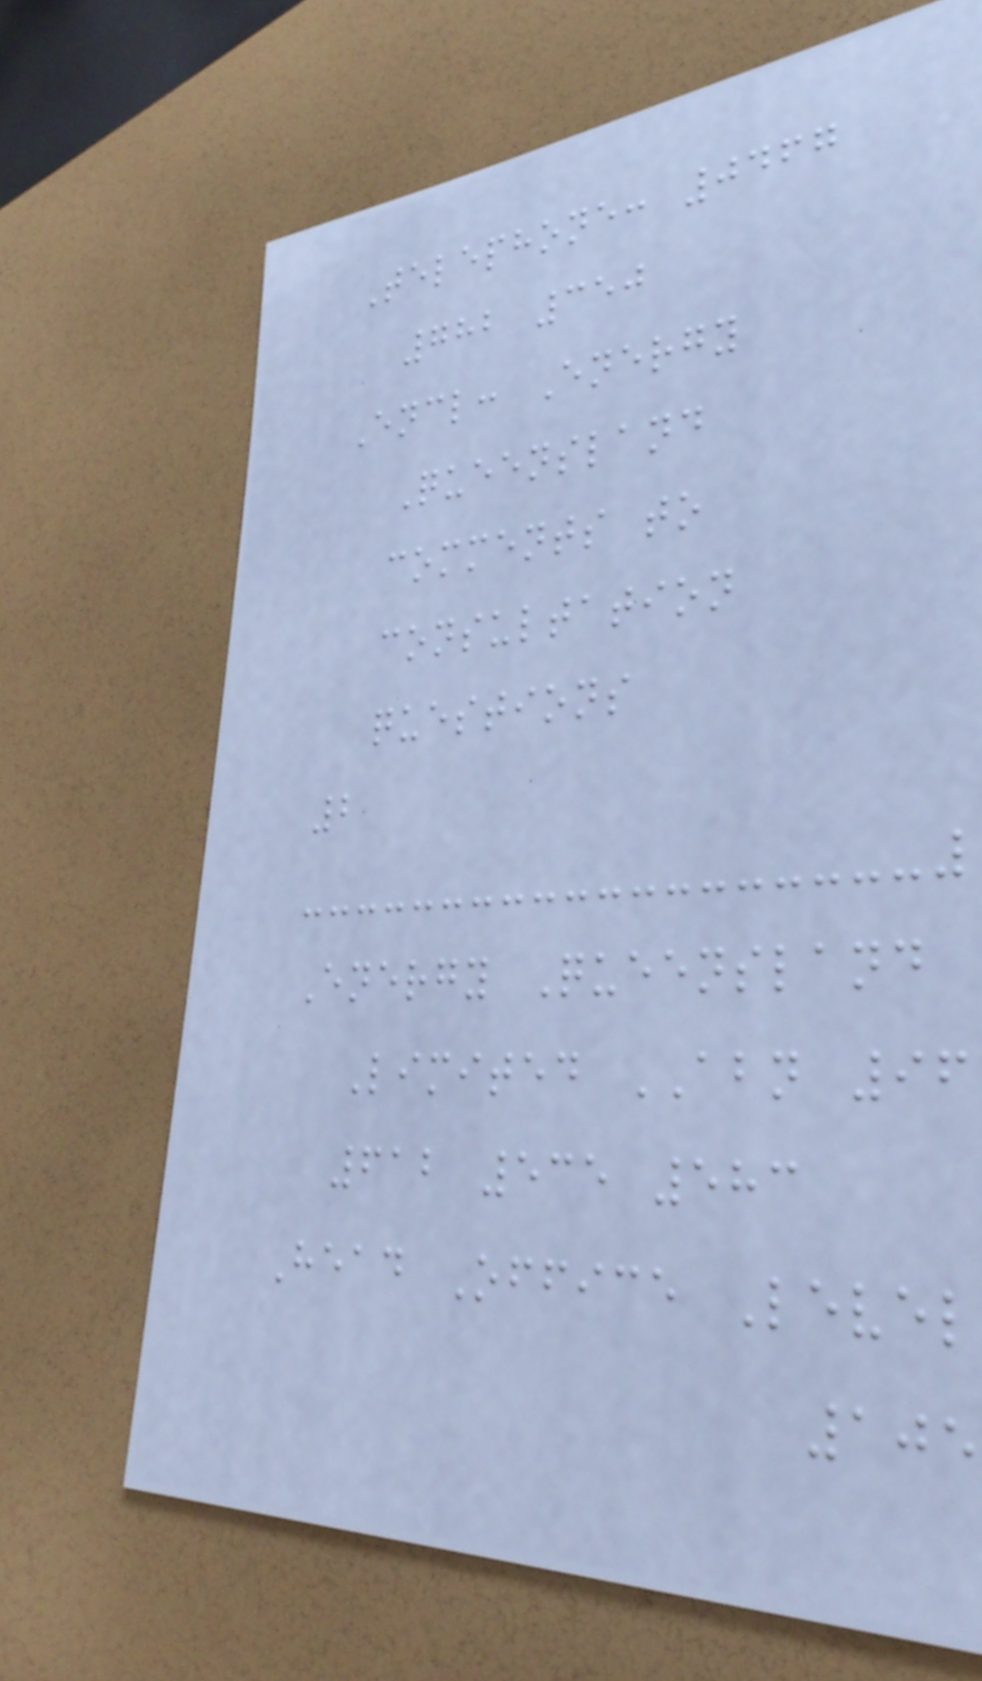Telephone: 0467
782 350
Encl: Energy
Queensland
comments to
consultation
questions
2
Energy Queensland
Limited ABN 96
612 535 583
Head Office Level
105
